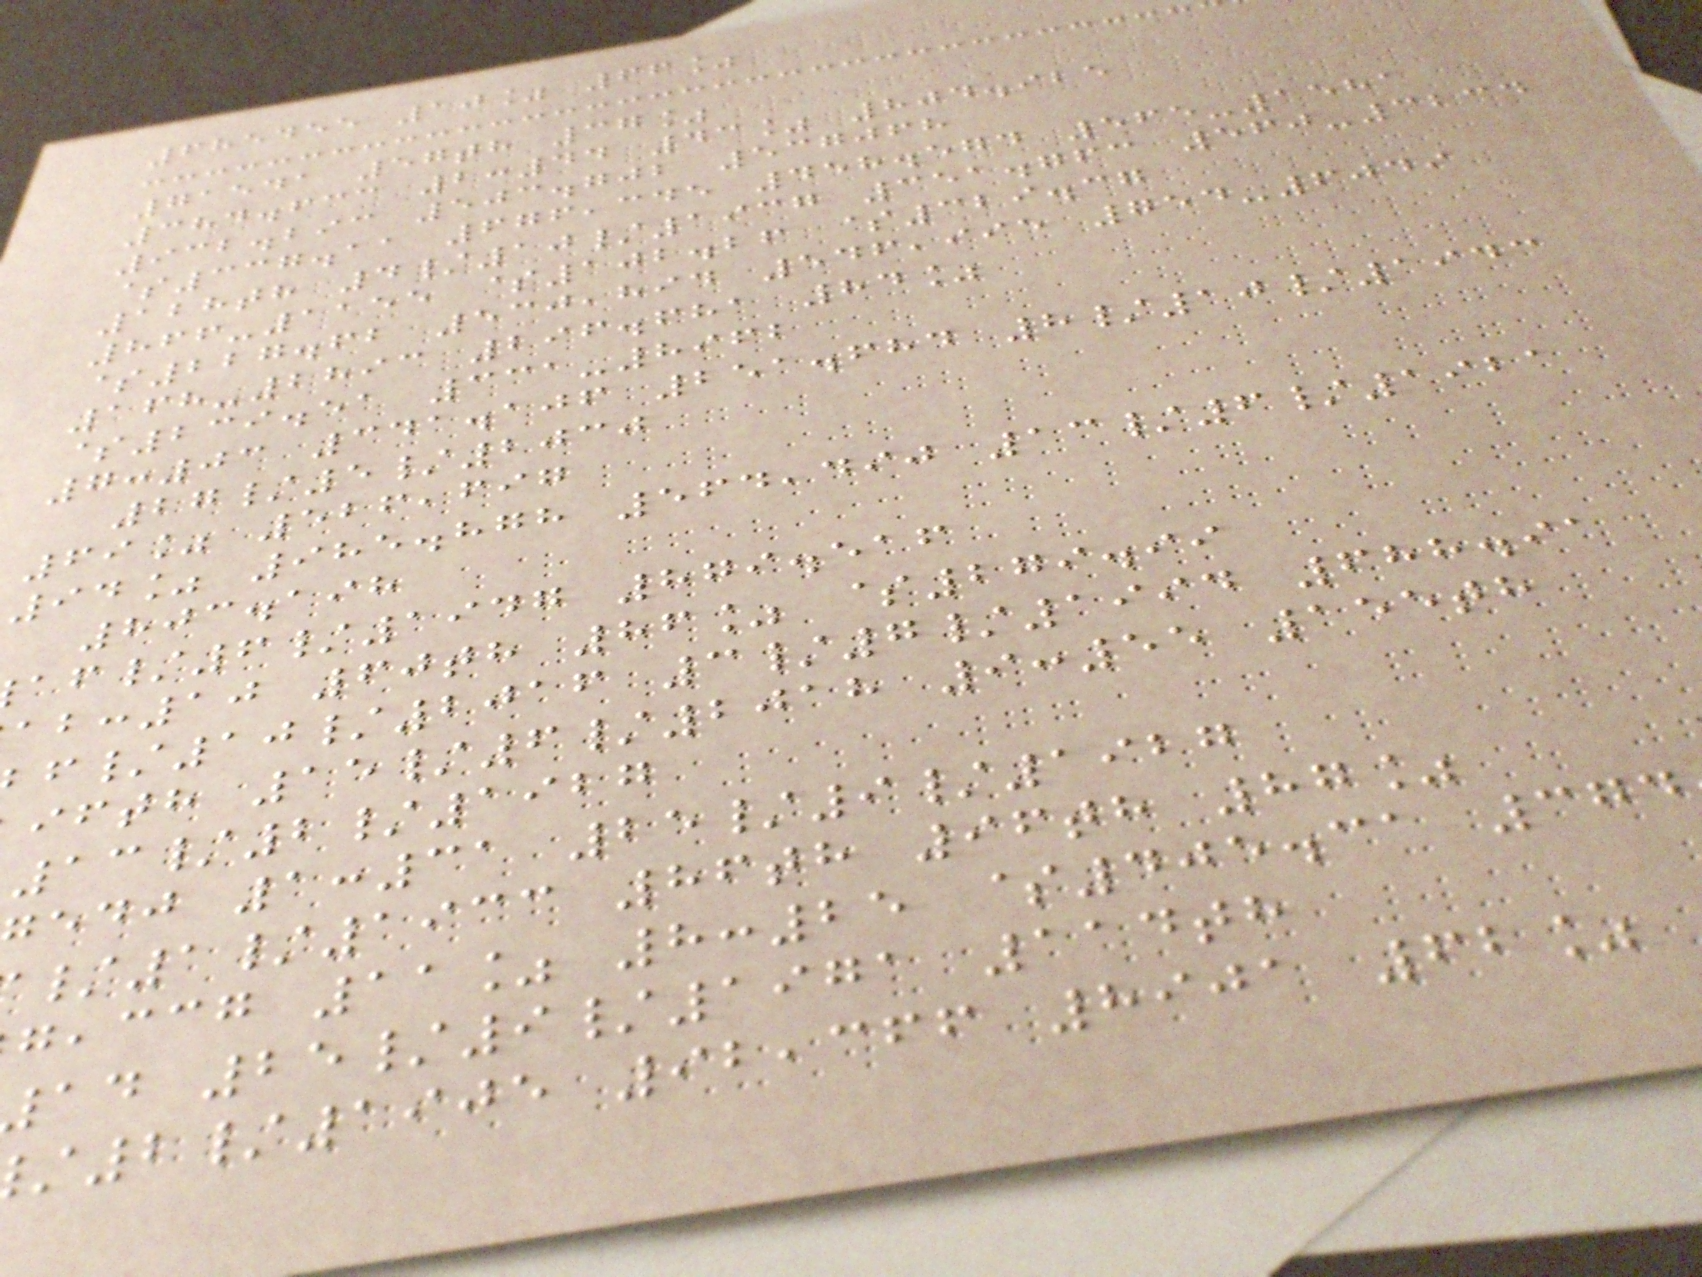685455 10% 66%
71541 57th 37%
384.633 2:44 43% 804.925
932.293 503.702 537068
$337.11 676,345 458.574 565-1581
128th 4/10/1937 351.763 560-3234
866-1155 $102.26 $329.37
$227.62 530,894 546,995 754-6049
168-2893 296.681 84%
$239.51 331-8962
7:03 341.106 251.684 8/10/1943
27/5/2030
69% 526,697
94% 985.878 564,490 13/6/1921
803.198
/6/1947 879.516
:10 60th 86% $279.99
/10/2016 3/7/1994 688.91
ifth 15/6/2018 9:55 155th
13/2/1927
edj 1:31 25/9/1927
/1/1933 86th 96th 87%
,ccg 11% 8:25 $405.31 374
ad 25/9/1971 114th
2/1905 92,366 8901 62%
